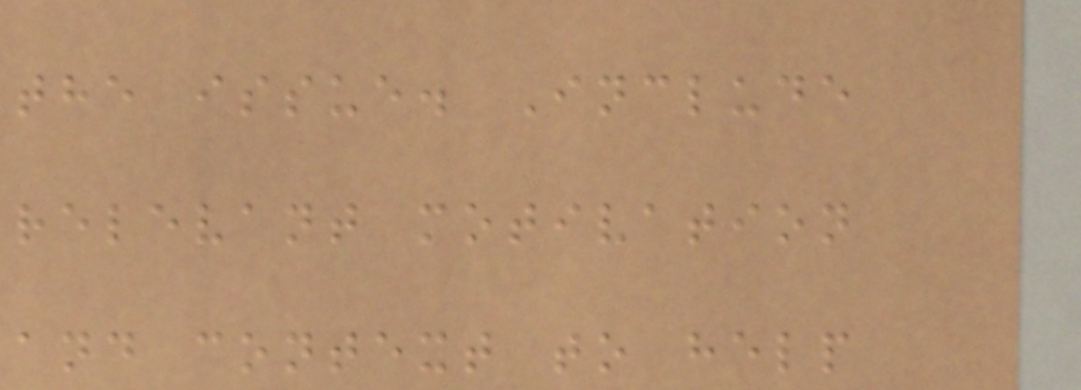the issue. Include
relevant motivation
and context to help
